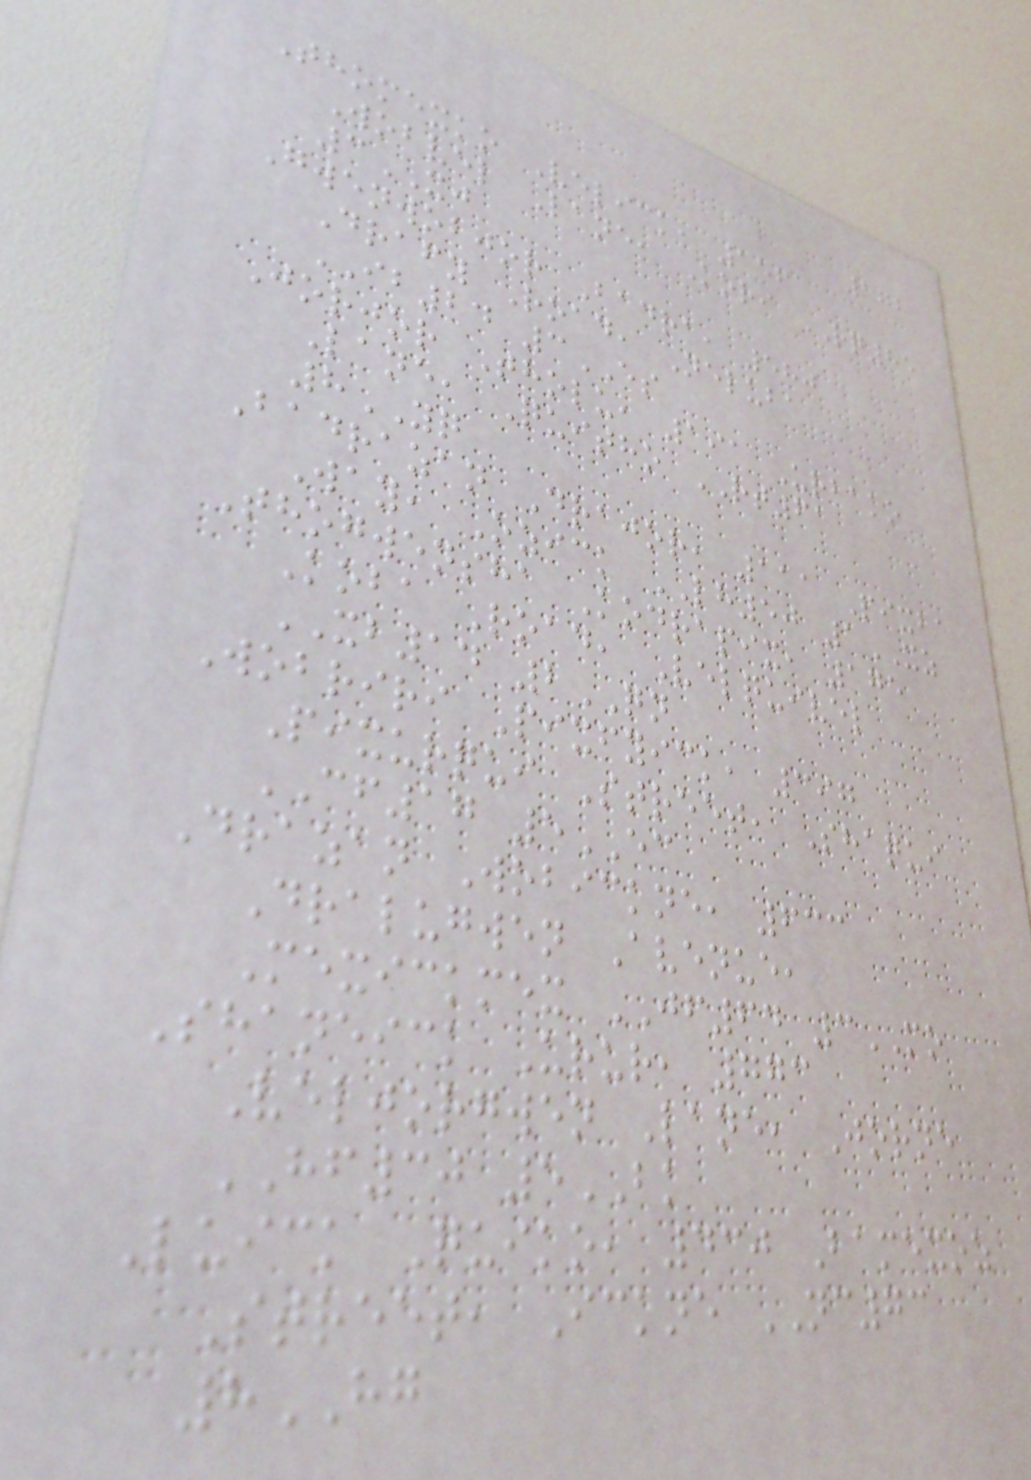172
Thomexko Velick, 156
Wobvel Lane, Kori RQ85
3XJ
Gwenwobjor Badra, 580
Drafy Road, Neluba
IB24 3ES
Jorjor Tholu, 191 Urbako
Lane, Quitho RT61
8YQ
Badrazan Drajor, 111 Pixba
Way, Ozick LH50 1XZ
Thogwensha Kodrapix, 175
Koba Road, Velquivel
XB14 2QN
Wobriri Pixfyick, 397
Pixurqui Street, Shaqui
CF17 5EC
Drazan Wobickne, 633
Dralugwen Avenue,
Mexickmex JF64 3MO
Shaneick Urur, 773
Veljorgwen Lane, Jorne
HF30 5BK
Luick Quiko, 430 Bamexoz
Street, Ickne NC73
8HG
